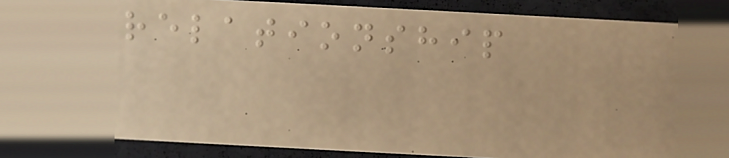relationship
